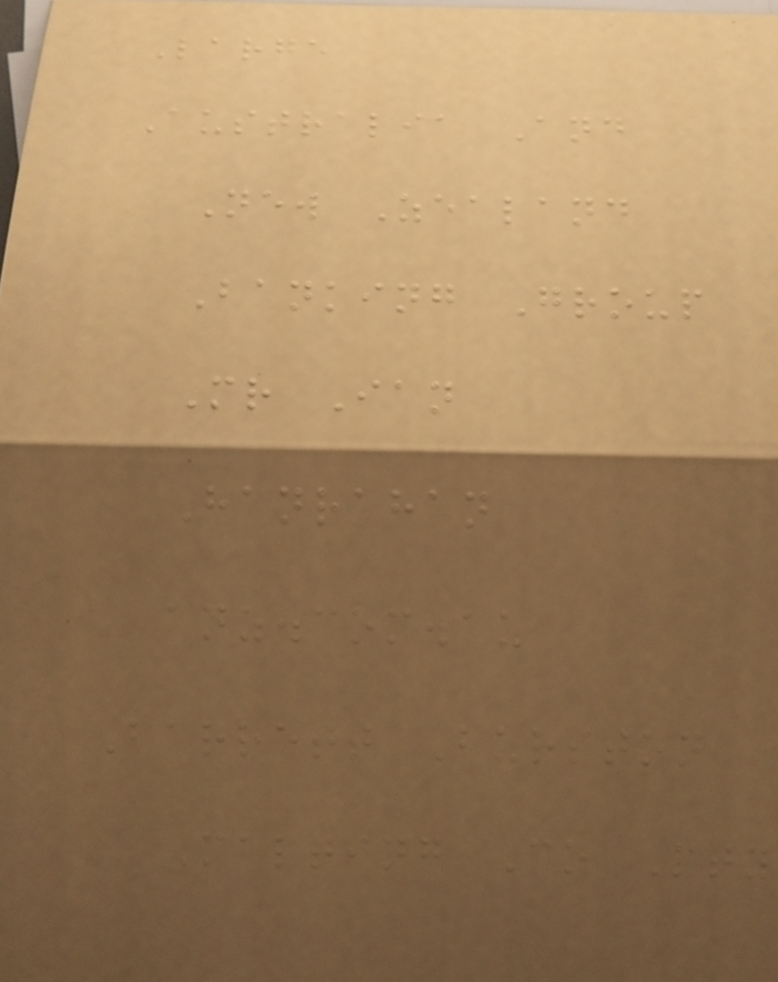Large
Australia And
New Zealand
Banking Group
Mr Ian
Hanrahan
anz.com.au
Barrett Burston
Malting Co Pty
